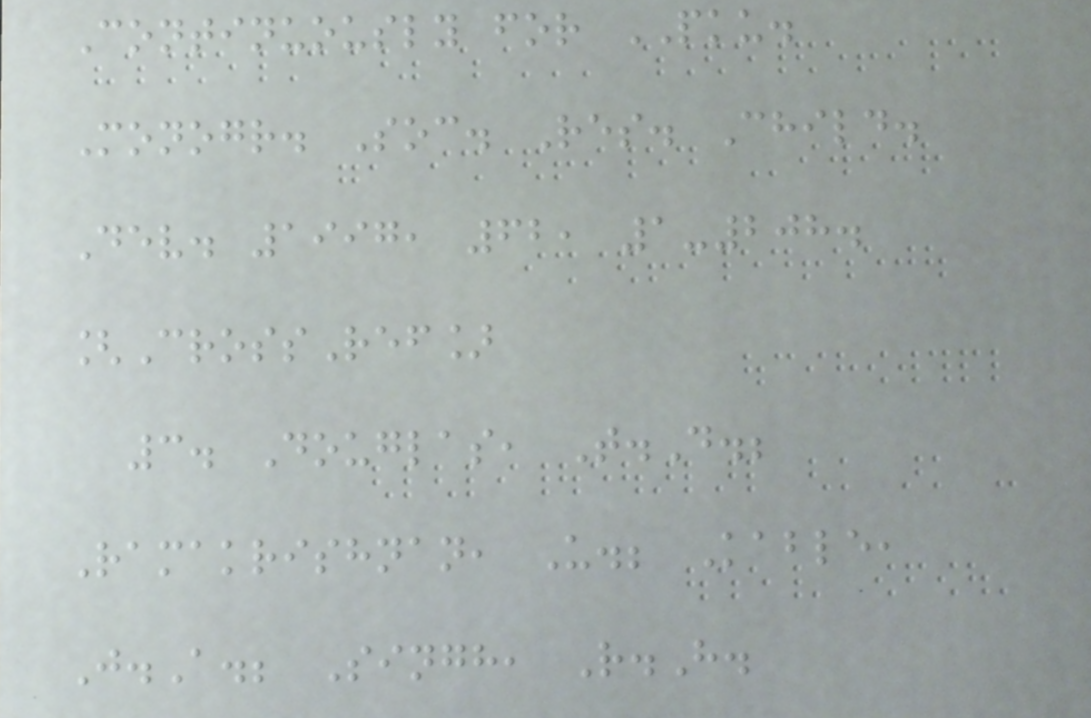Continuously for PKU.
Monogr. Soc. Res. Child.
Dev. 1997, 62, 1-208.
[CrossRef]
3. Douglas, T.D.;
Ramakrishnan, U.; Kable,
J.A.; Singh, R.H.
